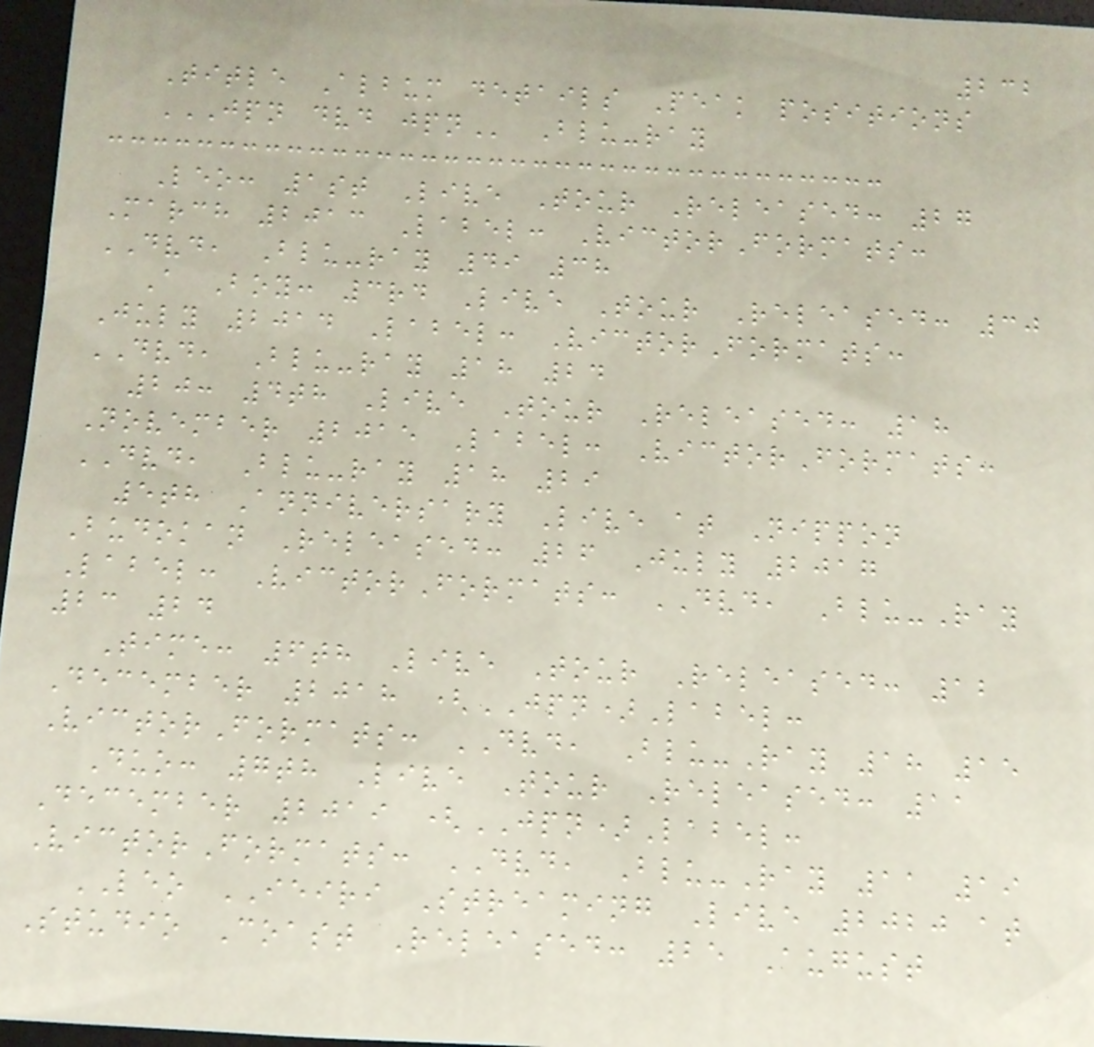232
Title Album details Peak positions
JPN DVD JPN Blu-ray
Leo: 1st Live Tour Released: 27
March 2013 Label: VictorFormats:
DVD, Blu-ray 49 38
A Boy: 3rd Live Tour Released: 30
July 2014 Label: VictorFormats:
DVD, Blu-ray 18 24
20: 4th Live Tour Released: 18
November 2015 Label: VictorFormats:
DVD, Blu-ray 18 29
5th Anniversary Live at Nippon
Budokan Released: 26 July 2017
Label: VictorFormats: DVD, Blu-Ray
23 24
Time: 6th Live Tour Released: 12
December 2018 (JPN)Label:
VictorFormats: DVD, Blu-Ray 18 15
Duo: 7th Live Tour Released: 11
December 2019 (JPN)Label:
VictorFormats: DVD, Blu-Ray 11 19
LEO IEIRI Streaming Live 2020 at
Studio Coast Released: 25 August
